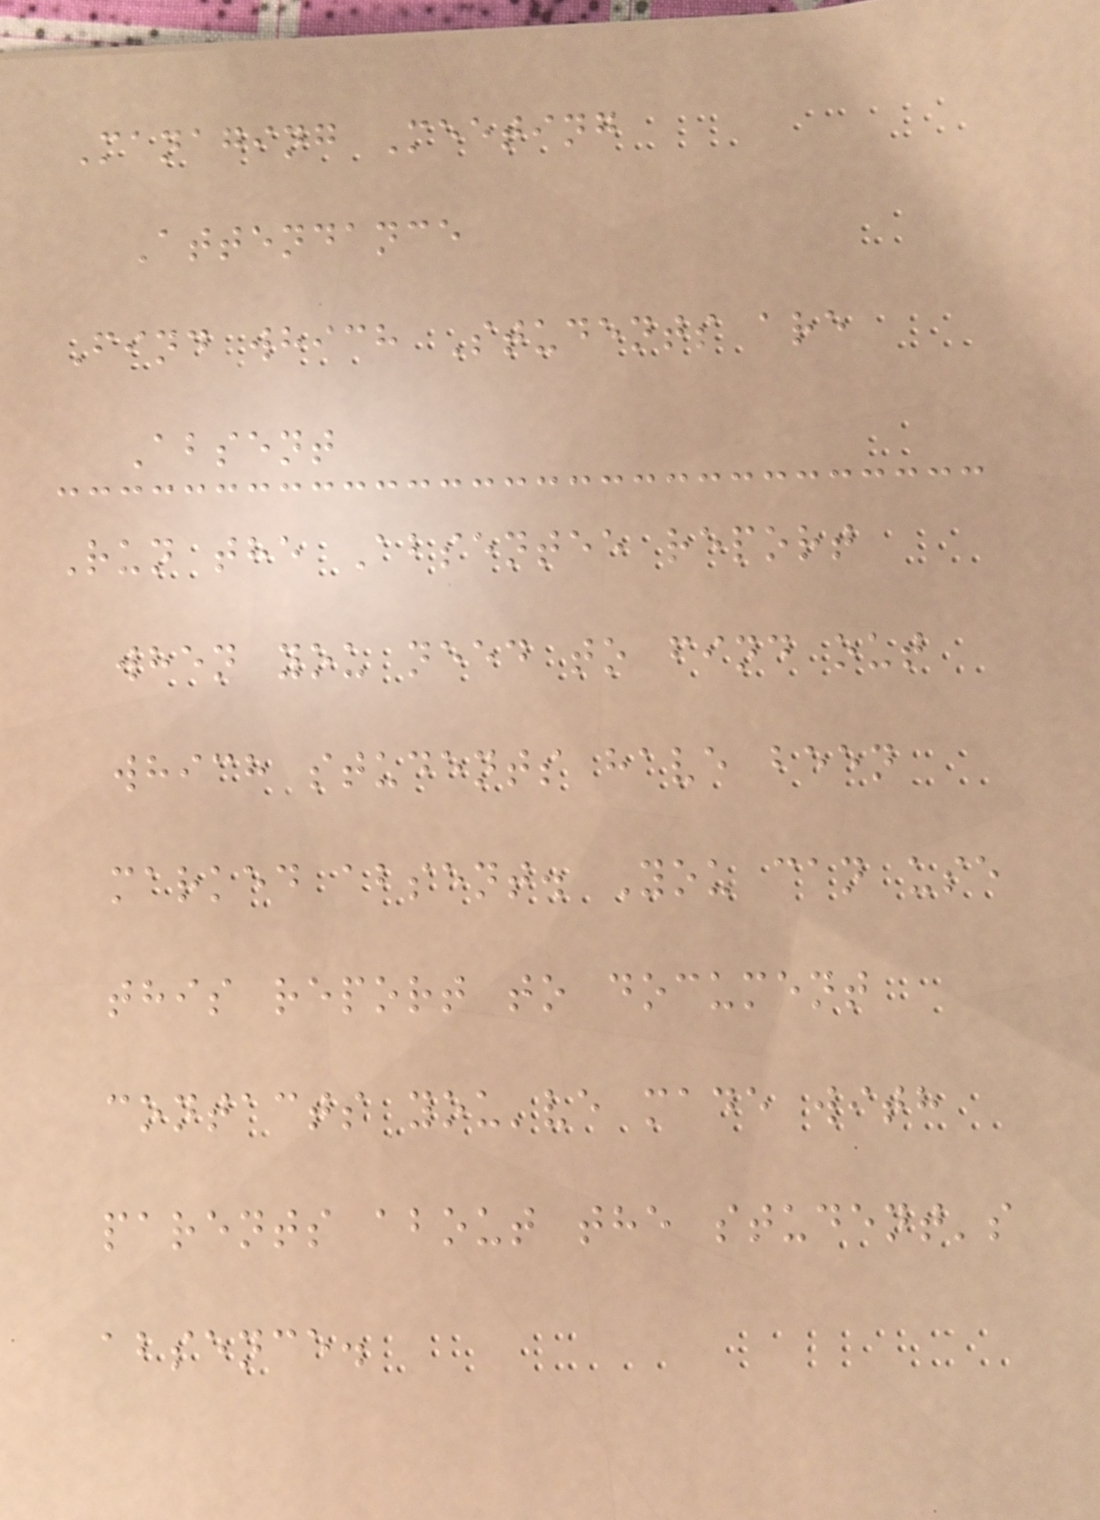Managing Meeting
Attendance
Find which Students are
Absent
Run the Absentee report
when you need to find out
which students have been
marked absent. You can use
this report to document
contacts you've made with
parents about the student's
absence.
